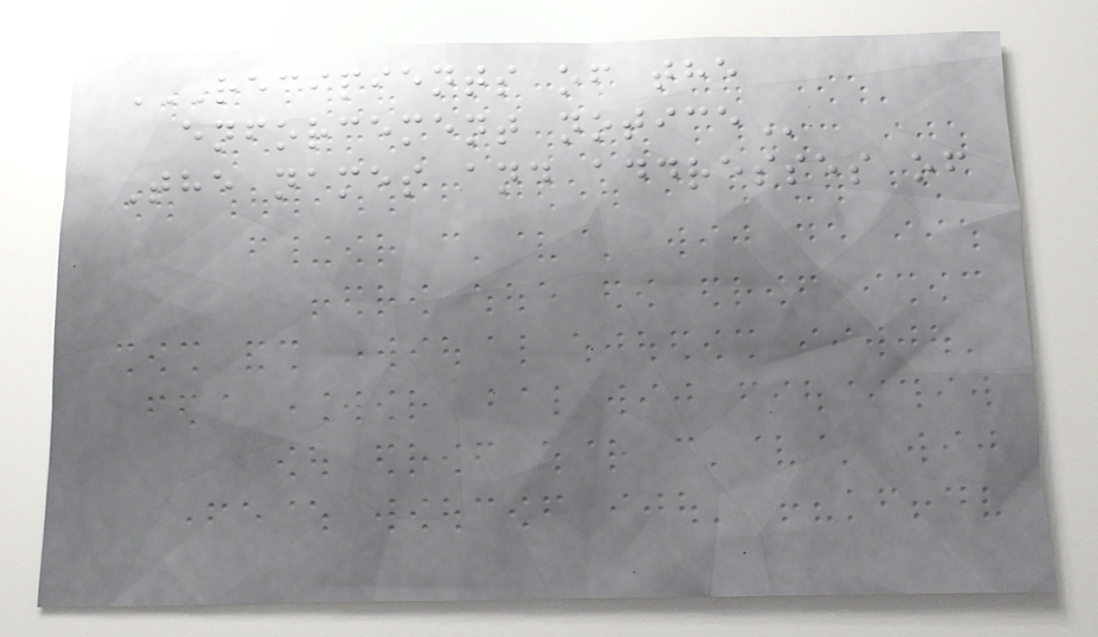RECIPIENTS OF THE
ENFORCEMENT NOTICE
The names and addresses of
